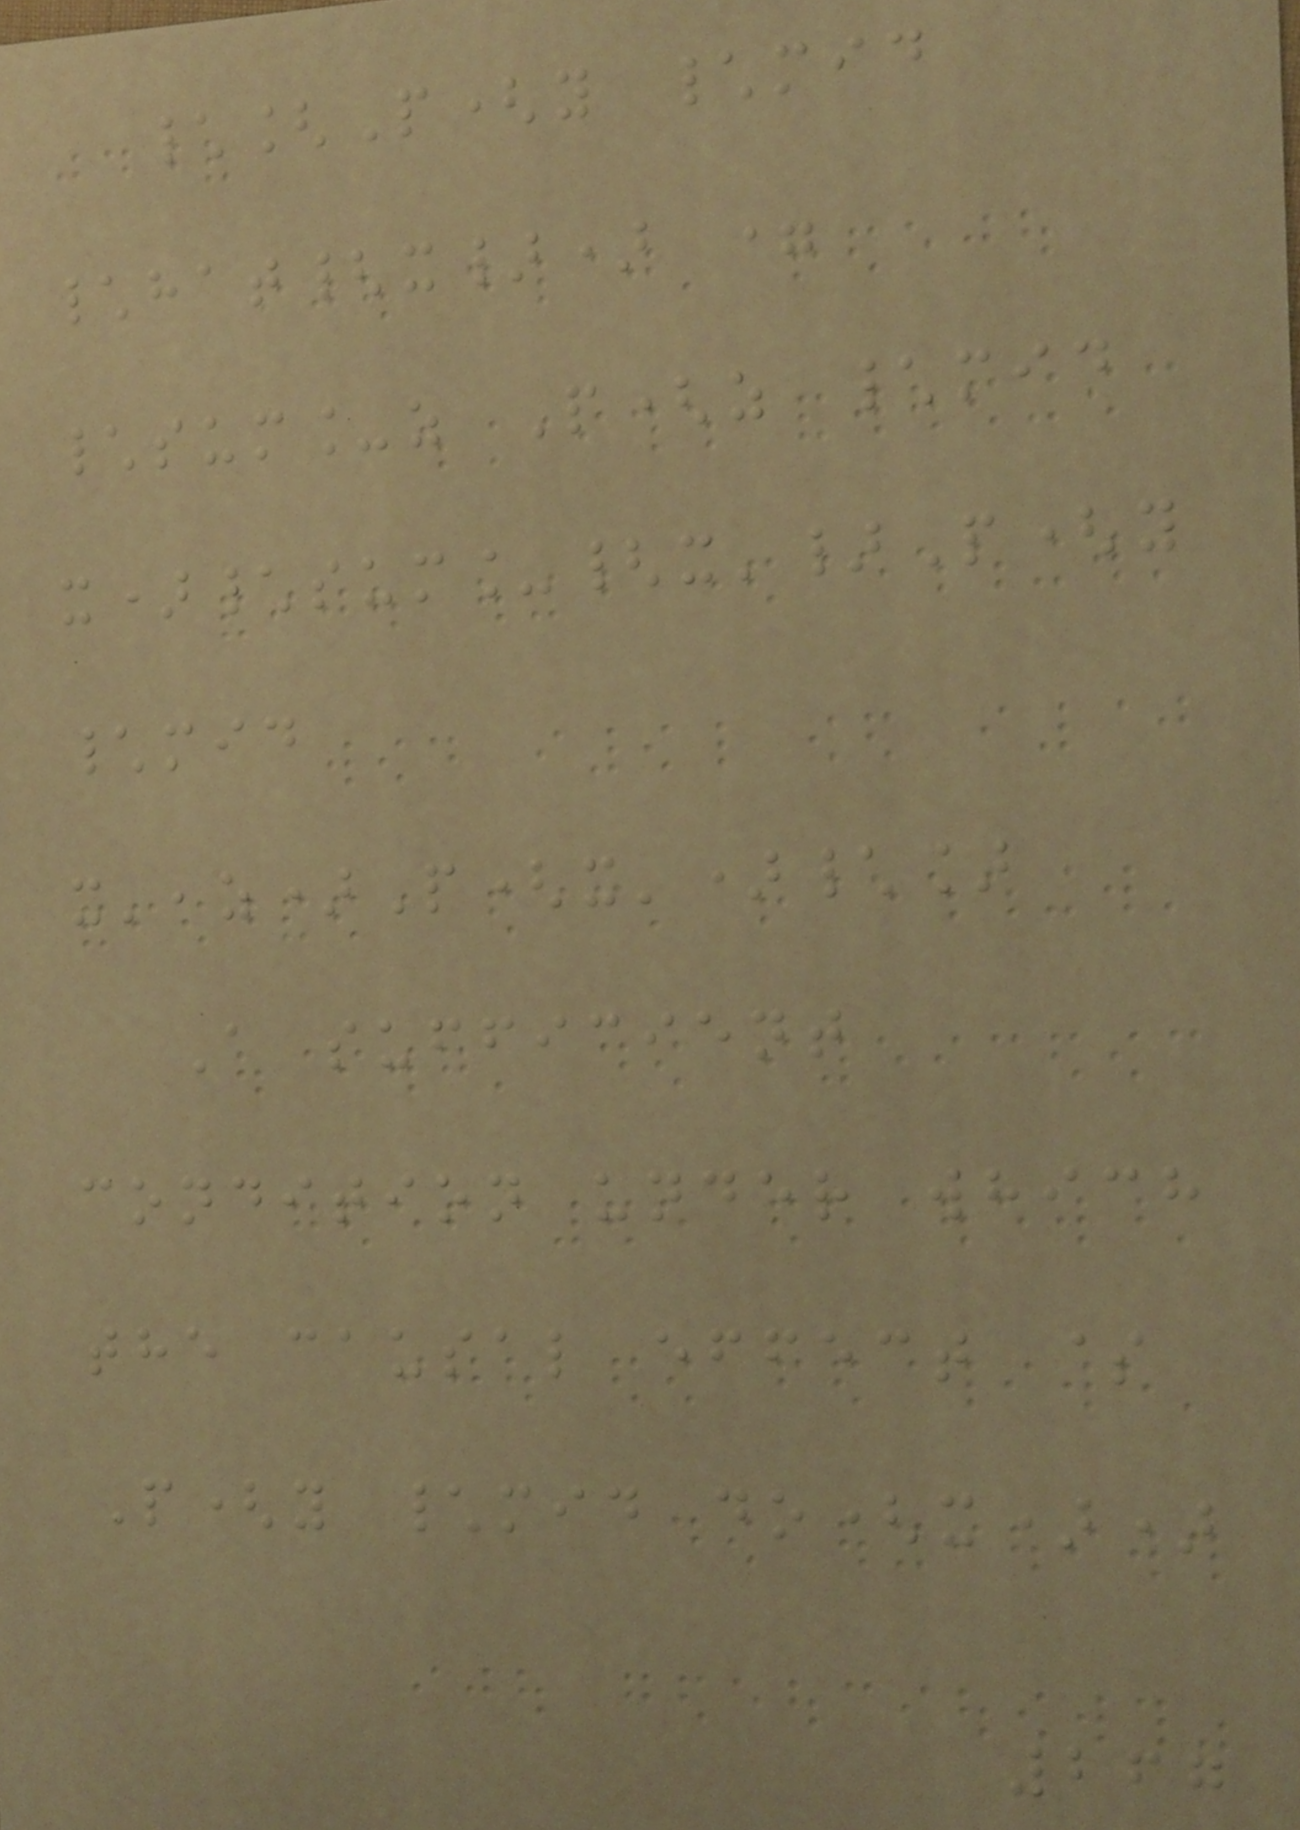\[P(y \mid
\hat{x}) =
\sum_z P(z \mid
x)\sum_{x'}P(y
\mid
x',z)P(x')\]
A sufficient
condition under which
the causal effect $
P(y \mid do(x))
267
